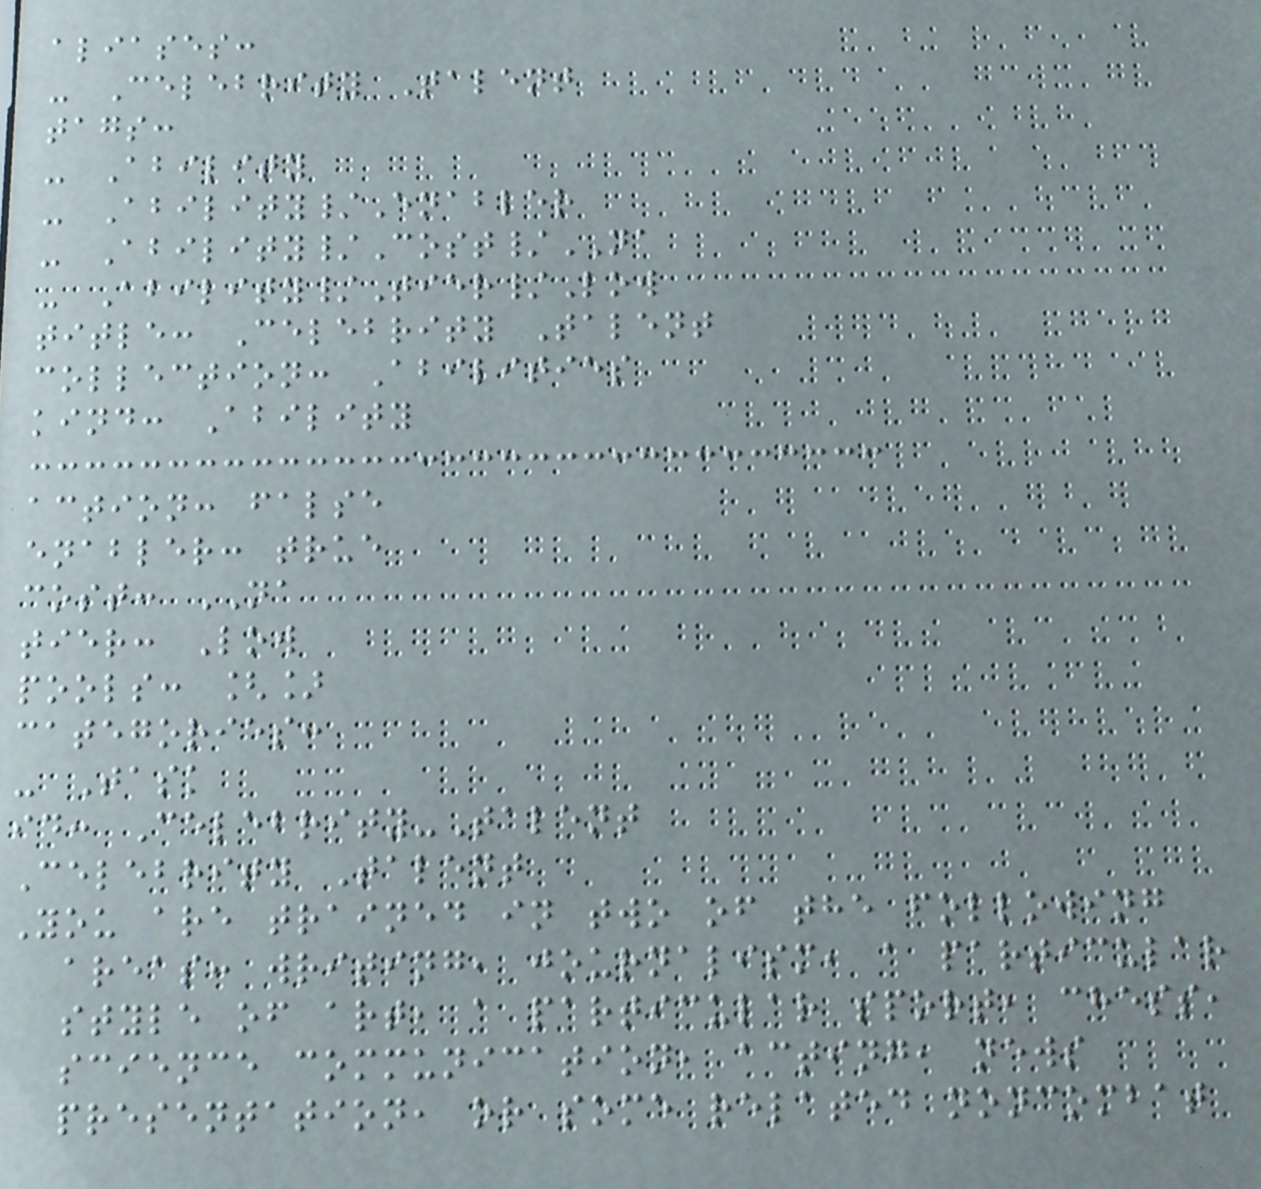aliases:
- Celebrity Talent
tags:
- Ability
- Ability/Enabler
- Ability/Cost/NA
- Ability/Tier/Low
title: Celebrity Talent
collection: Abilities
kind: Ability
action: false
enabler: true
cost: NA
tier: Low
pools: []
categories:
- Task
id: Celebrity-Talent
Celebrity Talent
You are trained in two of the following
areas: writing, journalism, a particular
style of art, a particular sport, chess,
science communication, acting, news
presentation, or some related noncombat
